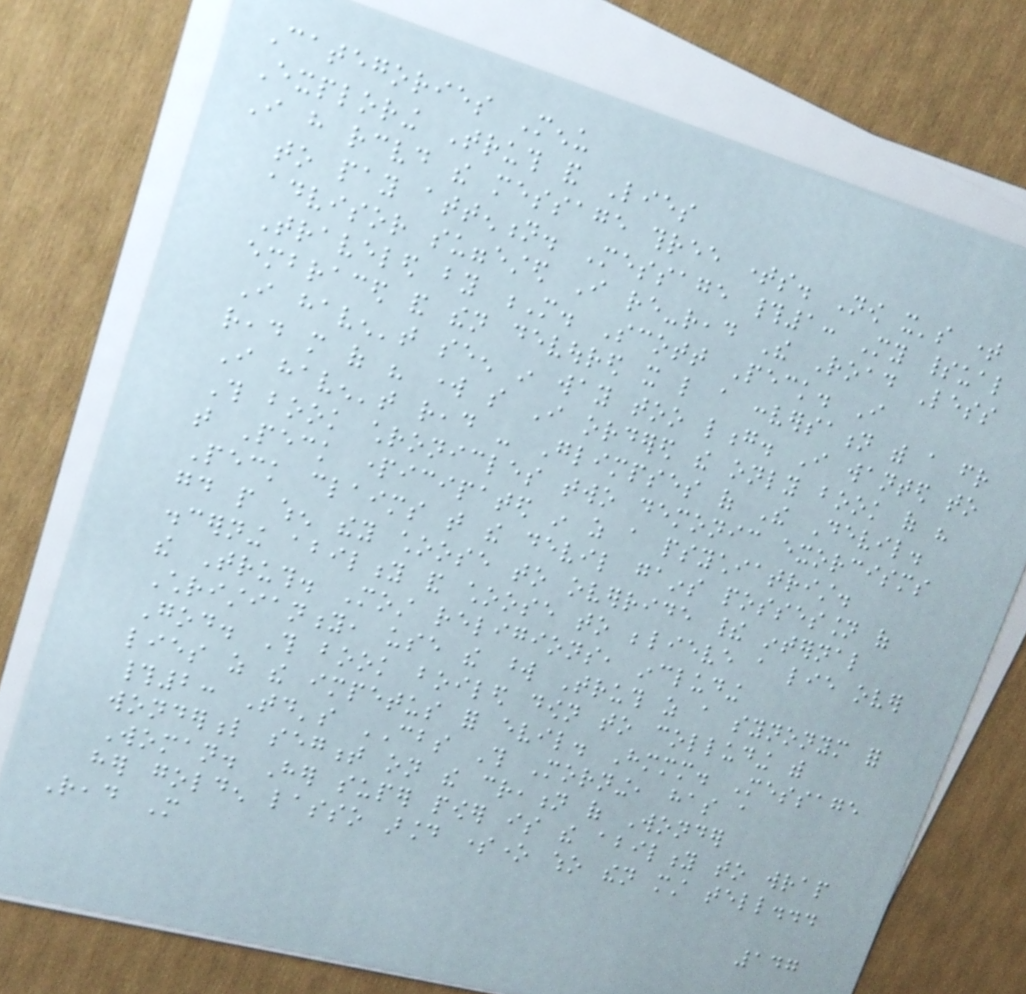Categories Menu
Exploring Truth and Lies
I have received the message three times. Now it's time
to pay attention. Message #1: My spiritual
advisor suggested I re-read The Road Less
Traveled by M. Scott Peck. I
embraced and then devoured it like a conversation with a friend
I haven't seen in way too long. I wanted to
read more of his work so I ordered the only book of his
I haven't read - Glimpses of The Devil.
This book chronicles two demonic exorcisms
that Peck participated in as a psychiatrist.
Peck claims that the devil gains possession of
good people when they choose to override their internal
discerning ability and choose to believe a lie over
the Truth. Most religions, including
Christianity, use the word Truth as a synonym for
God. This book boiled down to colluding with
lies as the impetus for evil. Hmmm. Message
#2: Today's CBS This Morning, has a
wonderful segment on the creation of Wonder
Woman. Her super power is the ability to wrap
her golden lasso around someone who then must tell...
Read More
147
